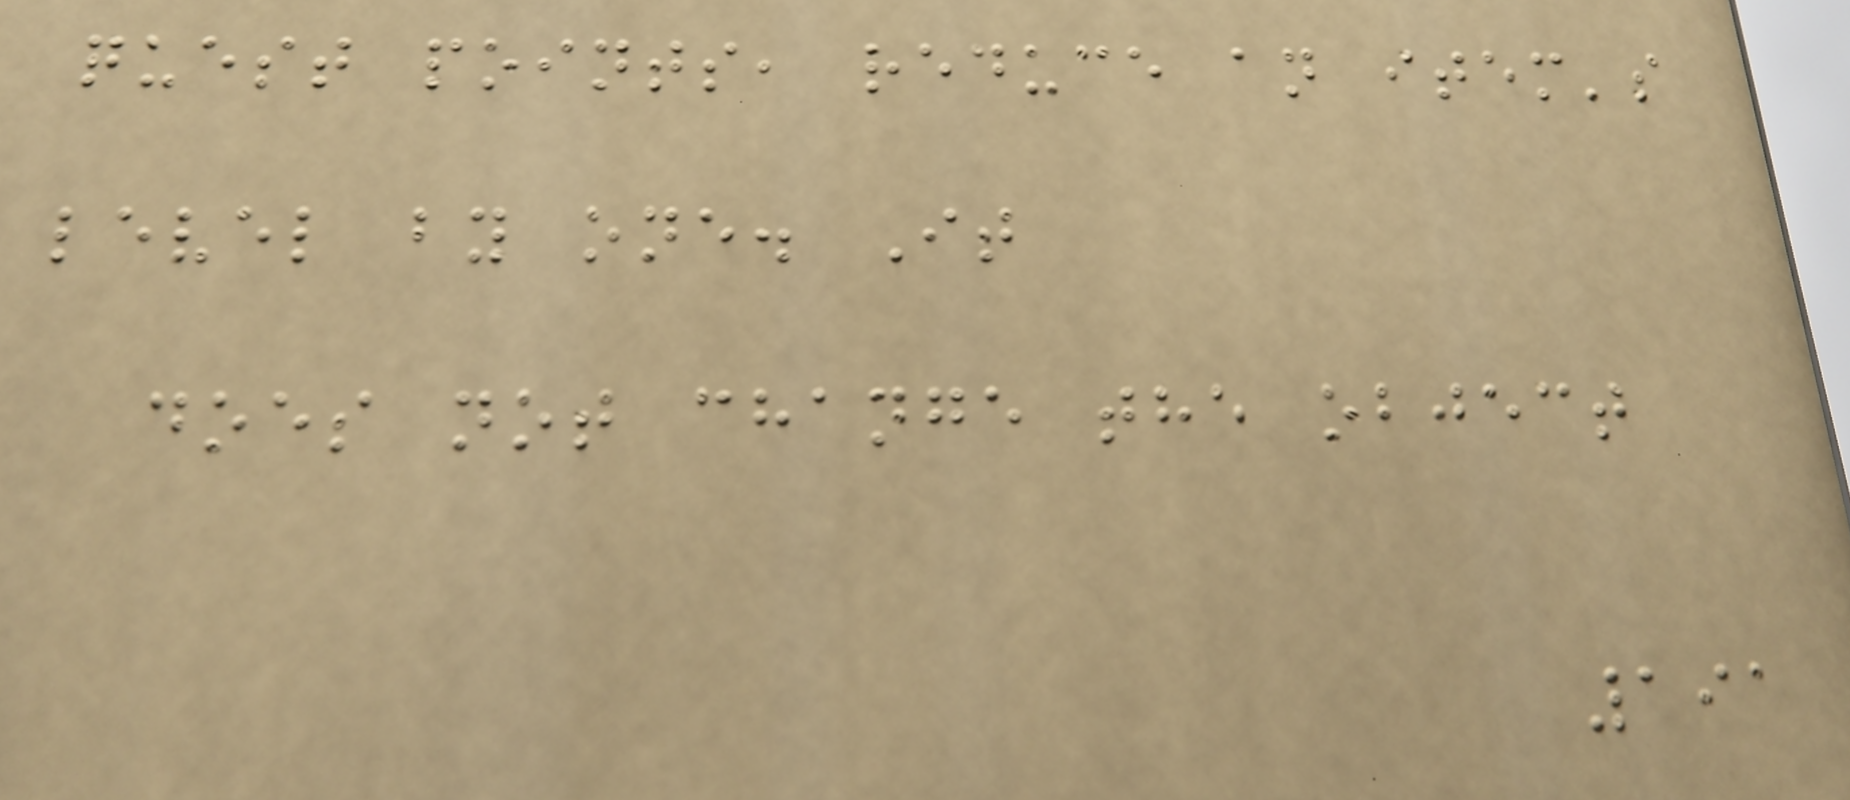quest points, reduce an item's
level by one. It
does not change the object
191
